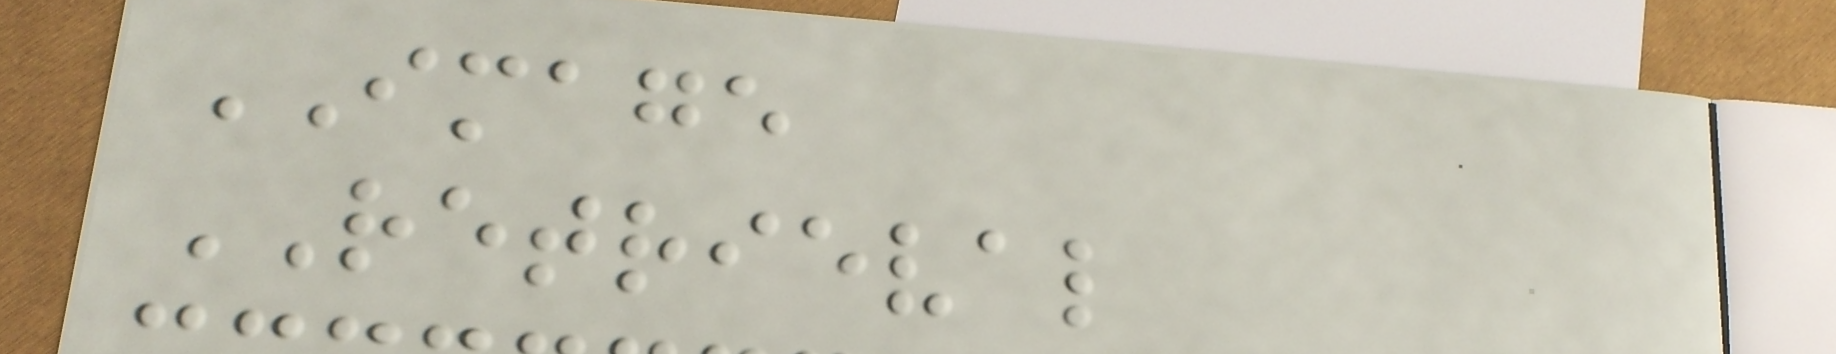IMAGE
RETRIEVAL
